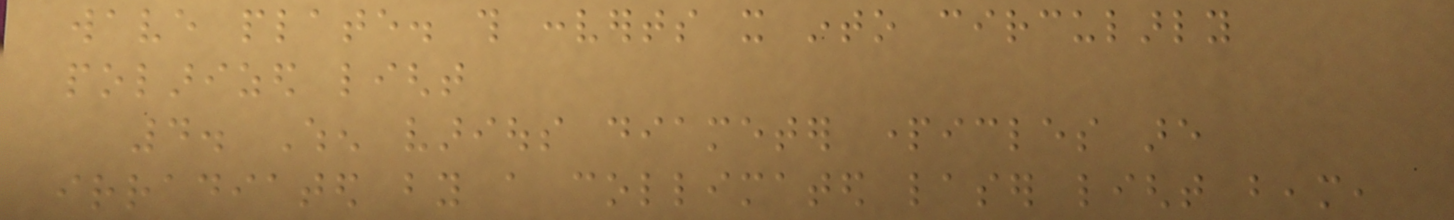wave plate. this converts it into circularly
polarized light
4. When various diameter particles are
irradiated by a collimated laser light beam,
